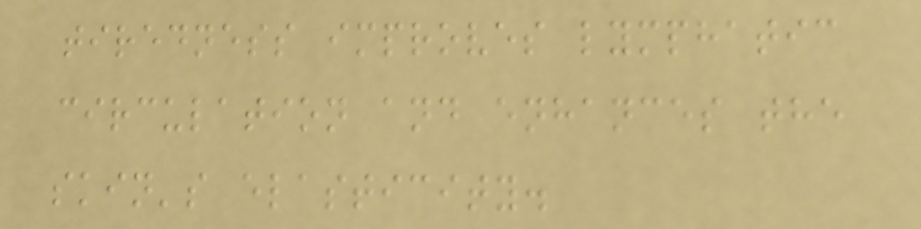tiredness improves lymphatic
circulation and enhances the
skin's elasticity.
